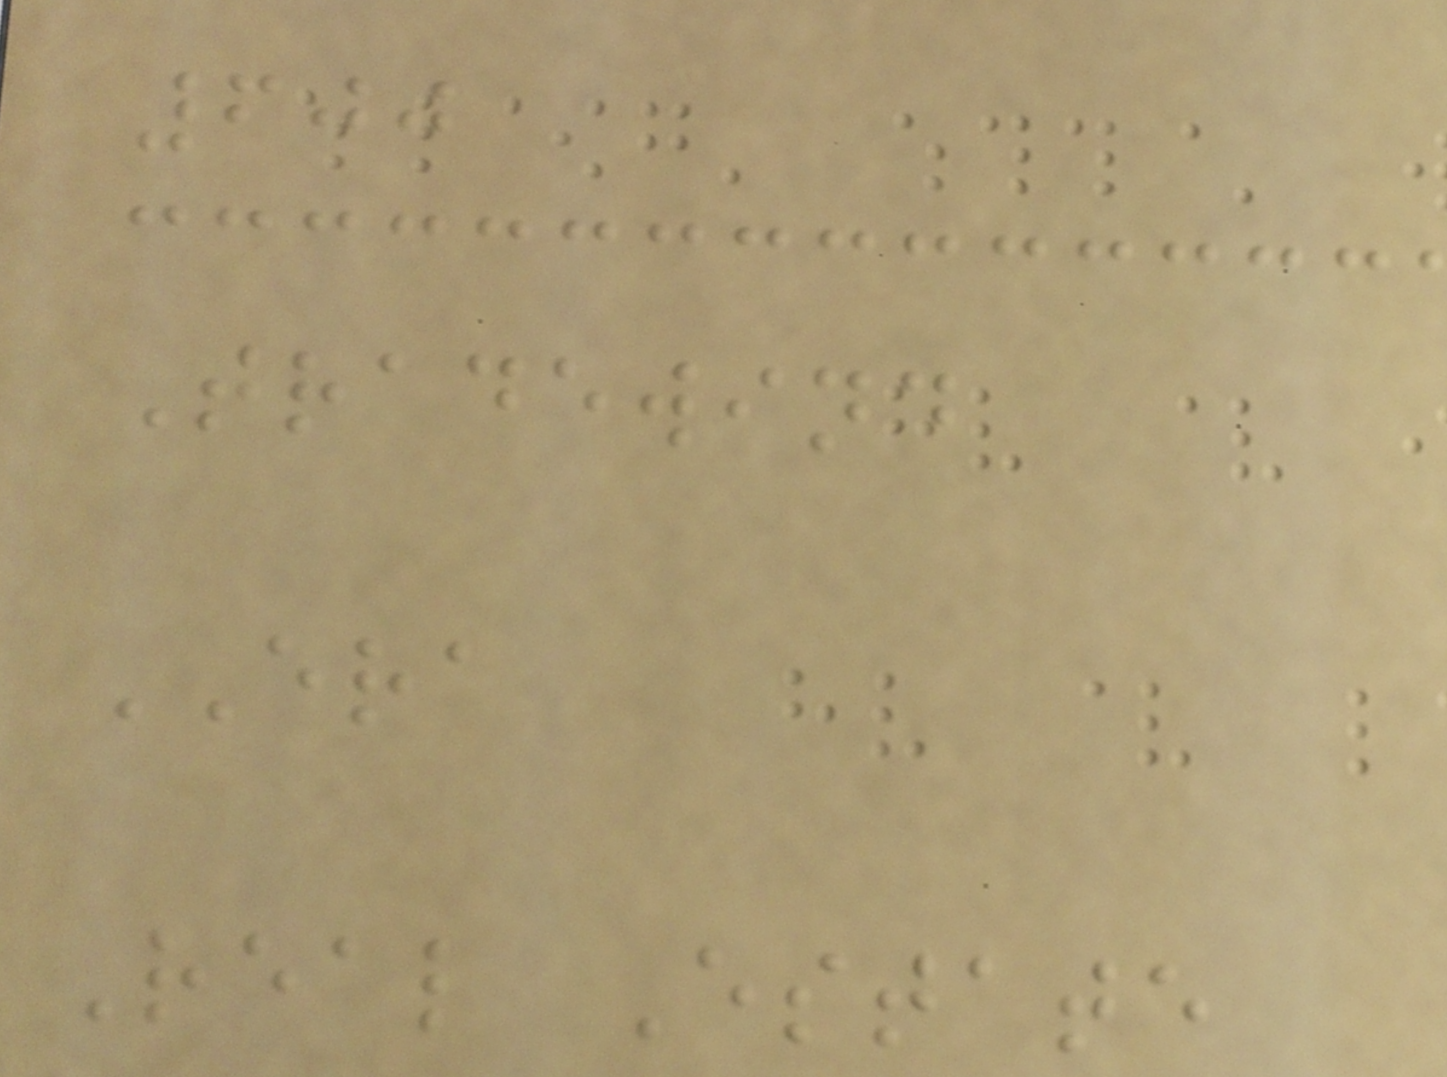600
Tradewind
ERA
Real Estate
